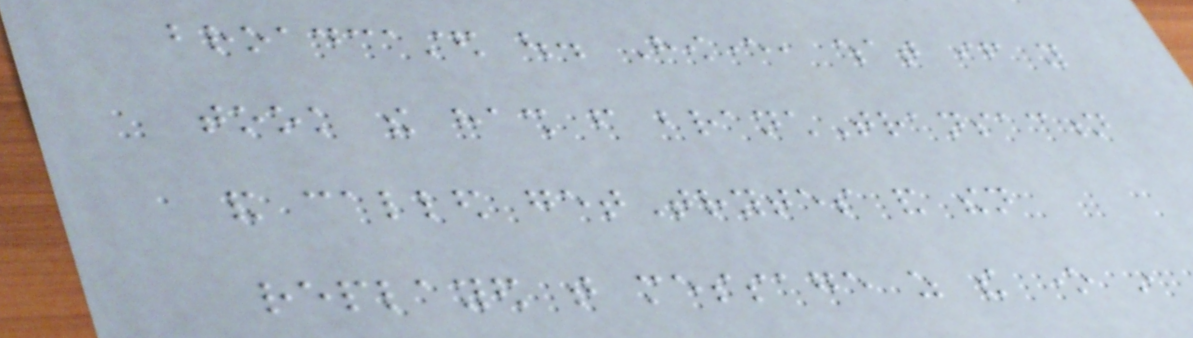broadcasted out. However, what if you
took the hash from branchTransaction
and called getTrytes and then
replayed that message as the one in
